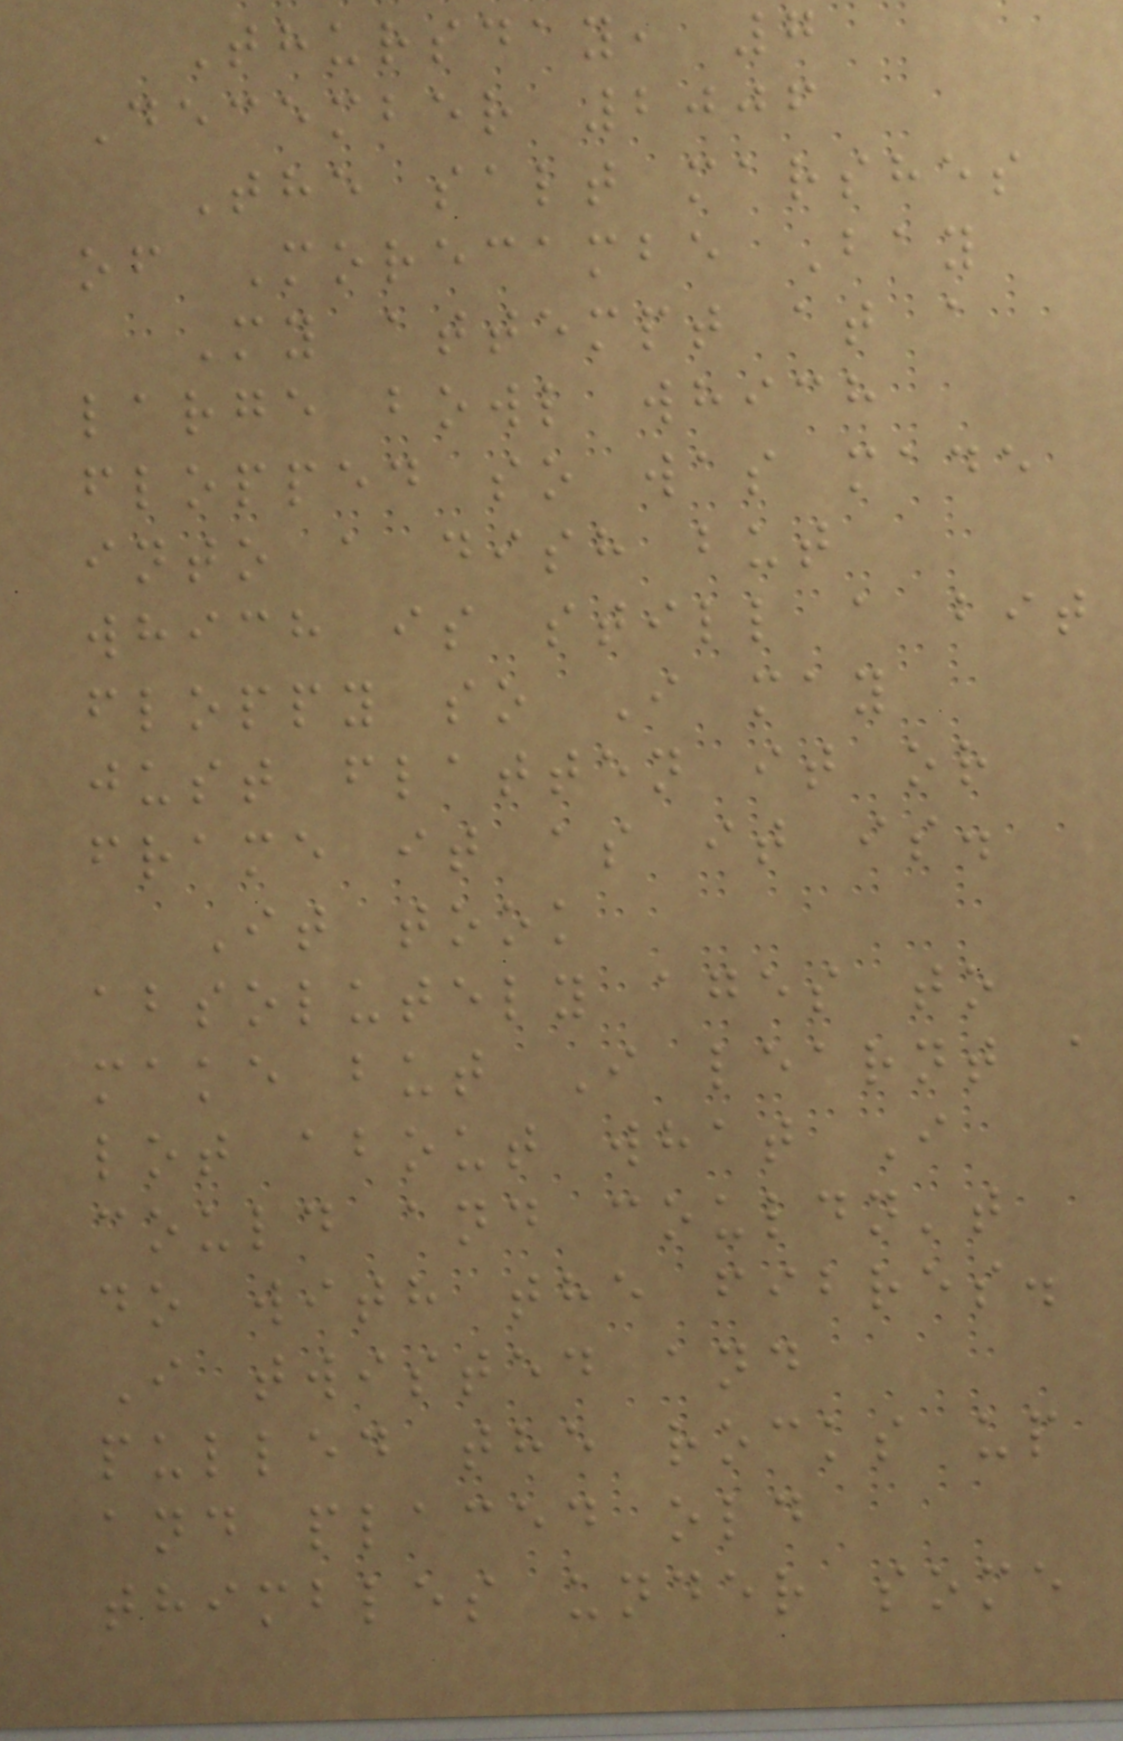Thursday, 7
December 2006
The salt marshes
of Morecambe Bay
My attempt at a
large bowl which
flopped so was made
into a dish but
which is still a bit
floppy so I may
just flatten it or
frame it as it is.
It took
absolutely ages to
make but I learnt a
lot about what I
could and couldn't
do with the fibres.
I twisted and
pulled the rocks up
and placed old
thimbles under some
